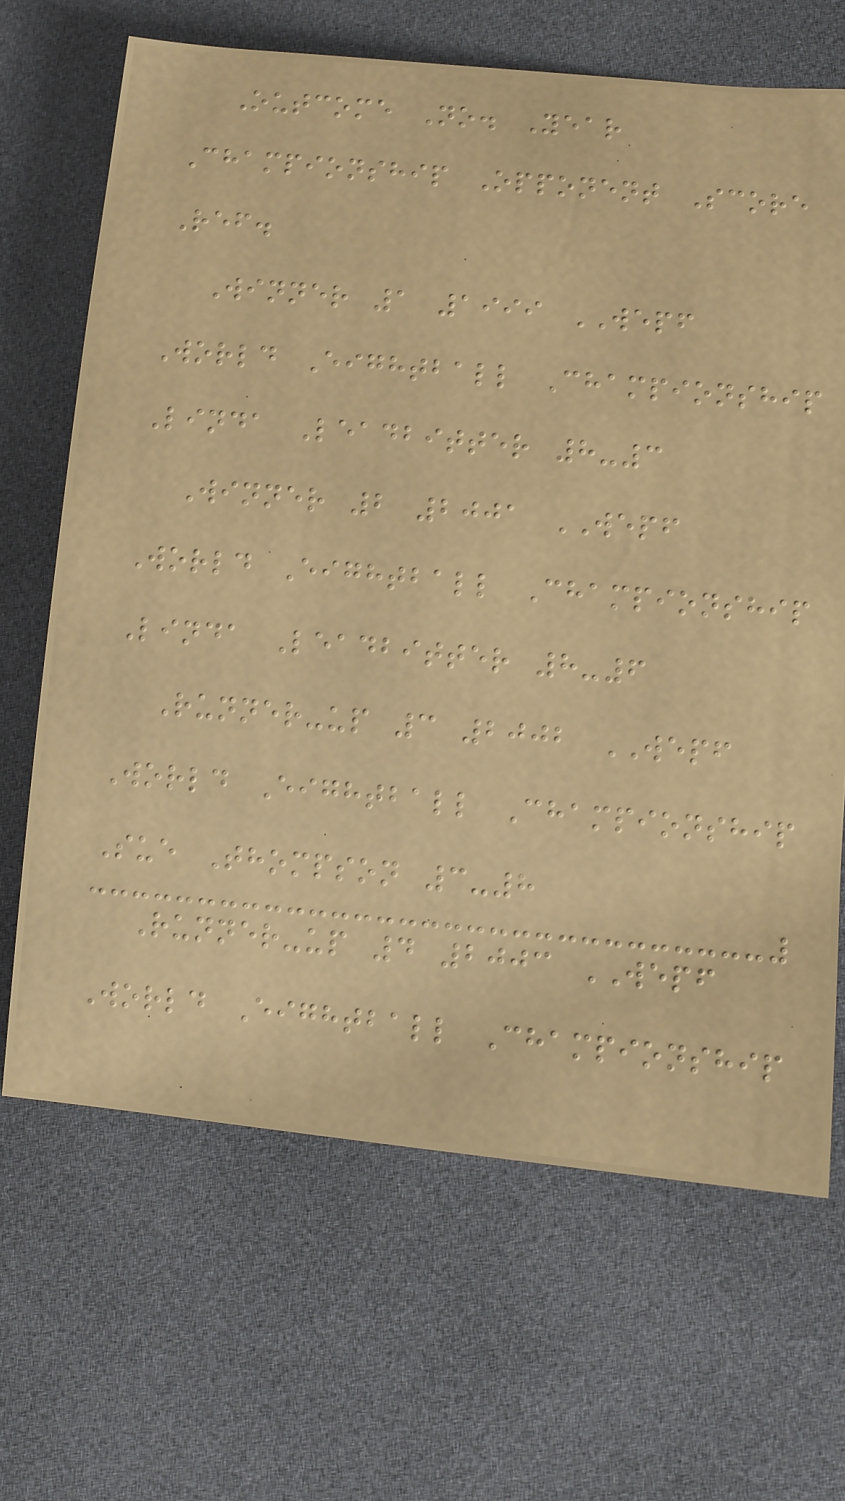Outcome No. Year
Championship Opponent Score
Ref.
Winner 1 1999 WEPF
World Eightball Championship
Linda Leadbitter 8-3
Winner 2 2001 WEPF
World Eightball Championship
Linda Leadbitter 8-6
Runner-up 3 2002 WEPF
World Eightball Championship
Sue Thompson 3-8
Runner-up 4 2003 WEPF
World Eightball Championship
